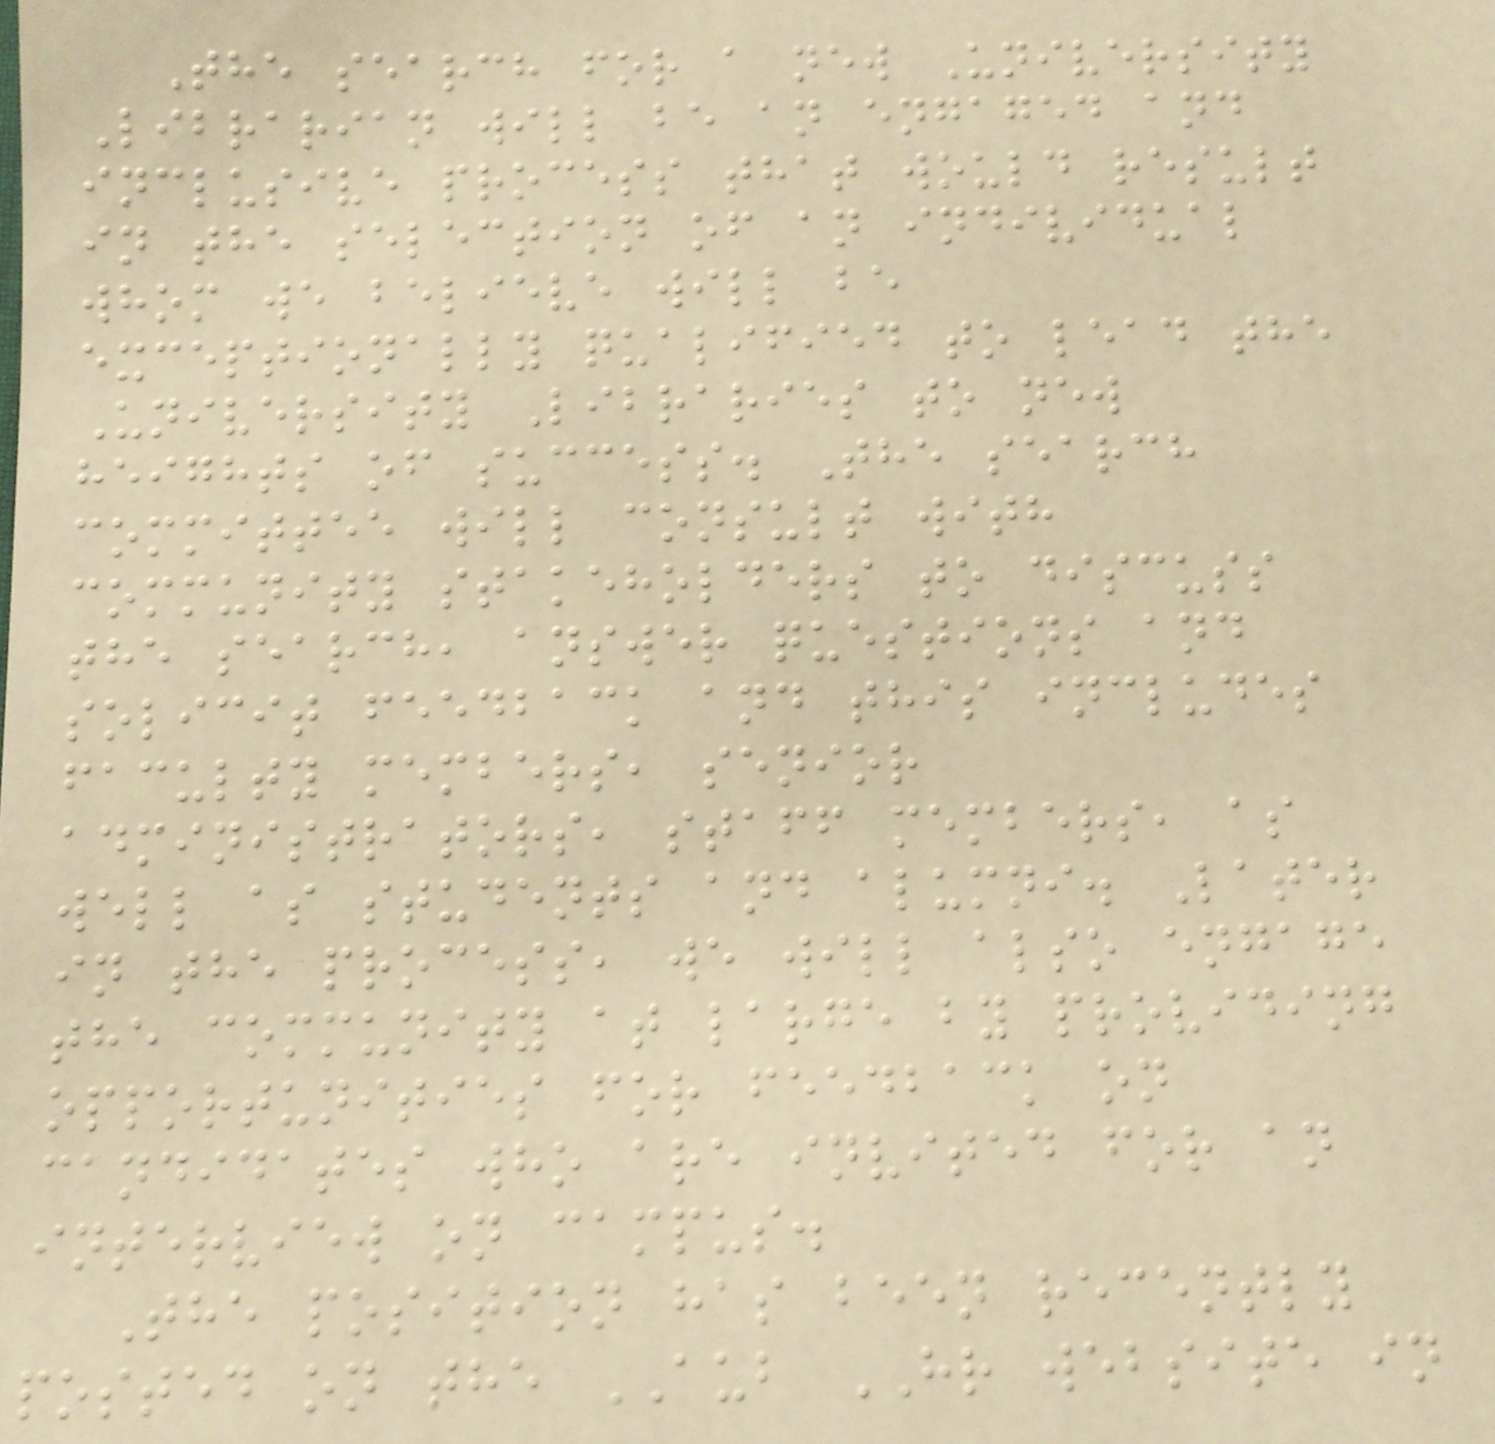The search for a new University
Librarian will be an engaged and
inclusive process that would result
in the selection of an individual
whom we believe will be
exceptionally qualified to lead the
University Libraries to new
heights of success. The search
committee will consult with
community stakeholders to discuss
the search, answer questions and
solicit feedback and this includes
faculty members, senior
administrators, staff members, as
well as students and alumni. Later
in the process, we will also engage
the community at large by providing
opportunities for feedback on
candidates who are invited for an
interview on campus.
The position has been recently
posted on the AUB HR website in
